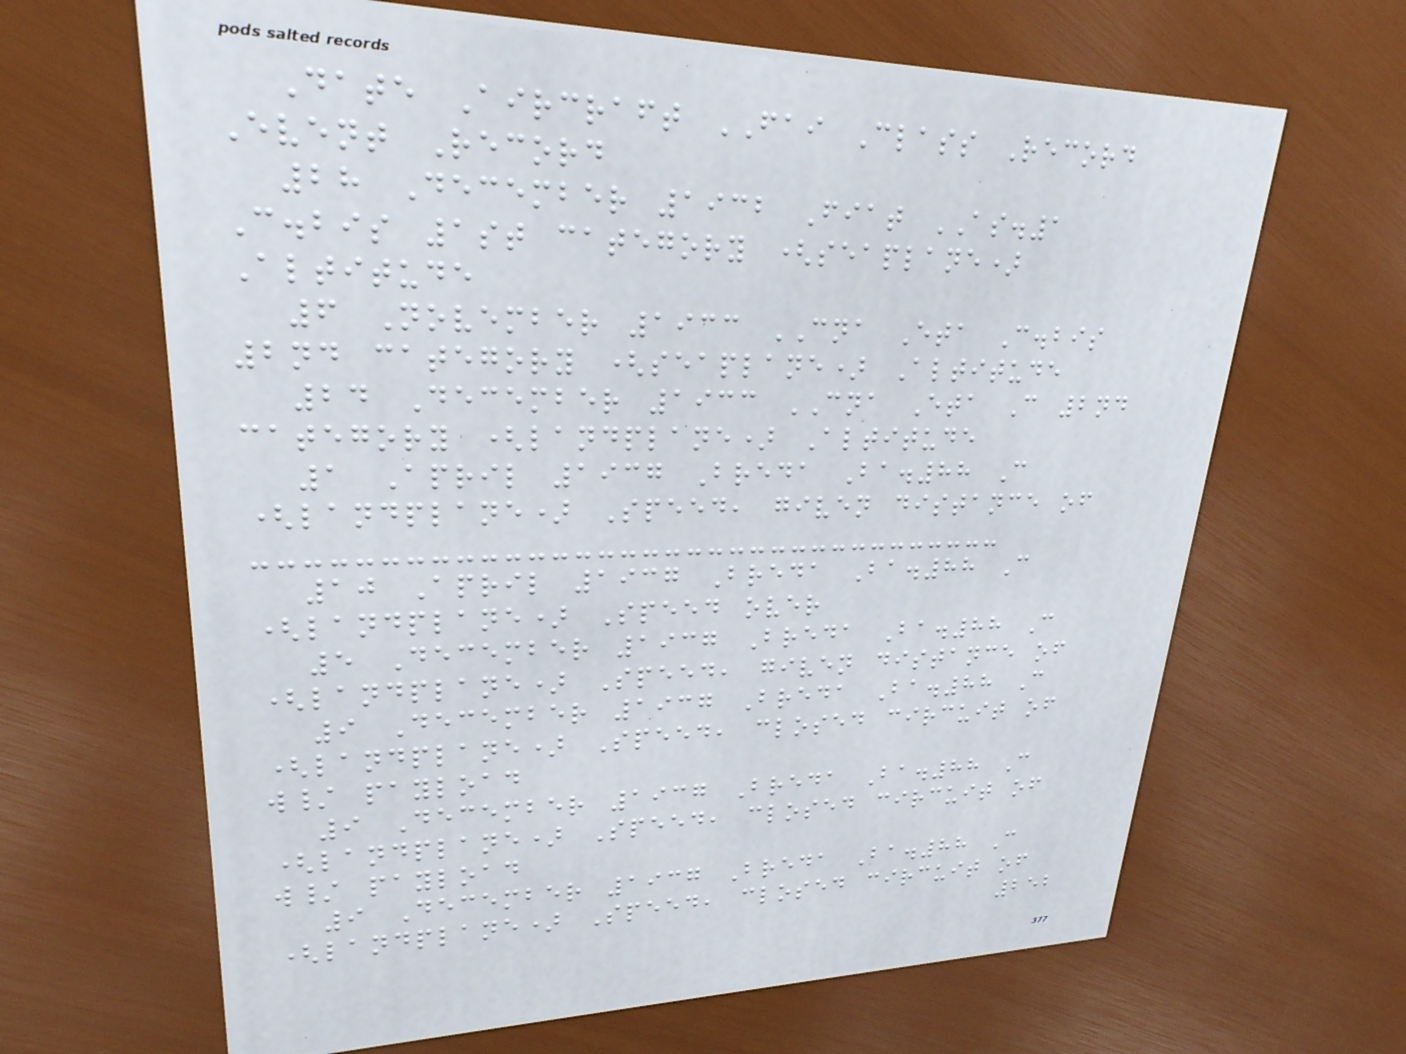Date Aircraft FAI Class Record
Event Record
28 December 1932 Fiat AS.1
C.bis 1st category (seaplane)
Altitude
6 November 1933 CNA Eta C.bis
2nd category (seaplane) Altitude
24 December 1933 CNA Eta C 2nd
category (landplane) Altitude
1 April 1937 Breda Ba.88 C
(landplane) Speed, given distance of
10 April 1937 Breda Ba.88 C
(landplane) Speed over
5 December 1937 Breda Ba.88 C
(landplane) Speed, given distance of
9 December 1937 Breda Ba.88 C
(landplane) Speed, closed circuit of
w/ payload
9 December 1937 Breda Ba.88 C
(landplane) Speed, closed circuit of
w/ payload
9 December 1937 Breda Ba.88 C
(landplane) Speed, closed circuit of
252
